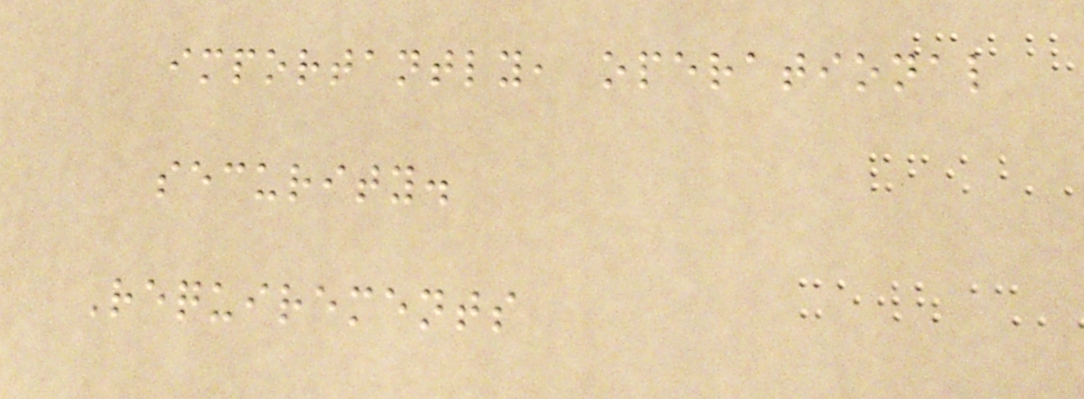importantly, operational
security.
Requirements
